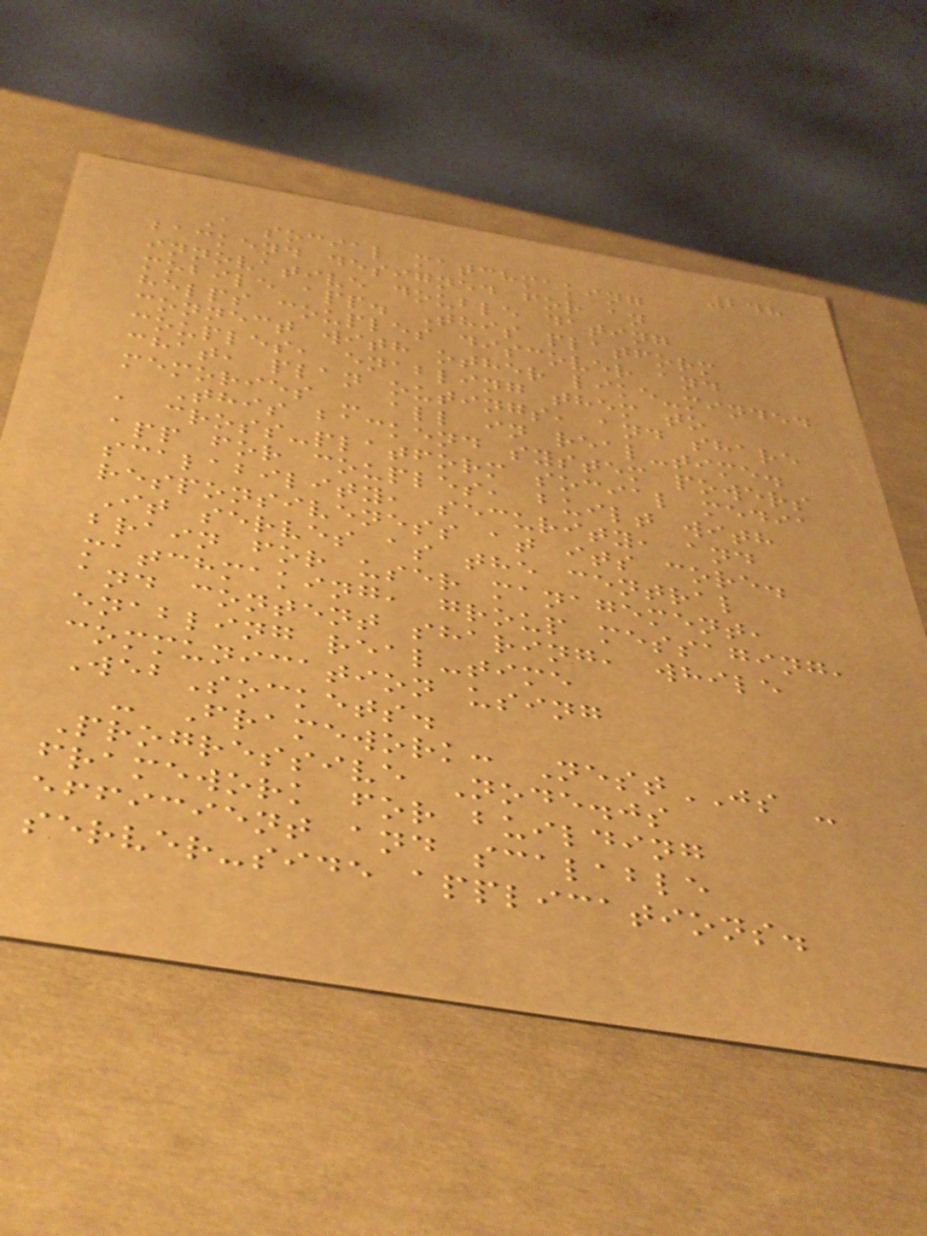248
A social matchmaking
backend designed for an
innovative double dating
mobile app. This platform
helps couples discover and
connect with other like-minded
couples, enabling them to
chat, plan outings, and share
memories - all in real-time.
This backend system powers
a cross-platform social media
app for couples, built with
scalability, security, and
responsiveness at its core.
It serves as the central
brain for user management,
matchmaking, group messaging,
and content sharing, while
enabling real-time
communication using
WebSockets.
- Framework: NestJS -
Progressive Node.js
framework for building
efficient and scalable
server-side applications.
